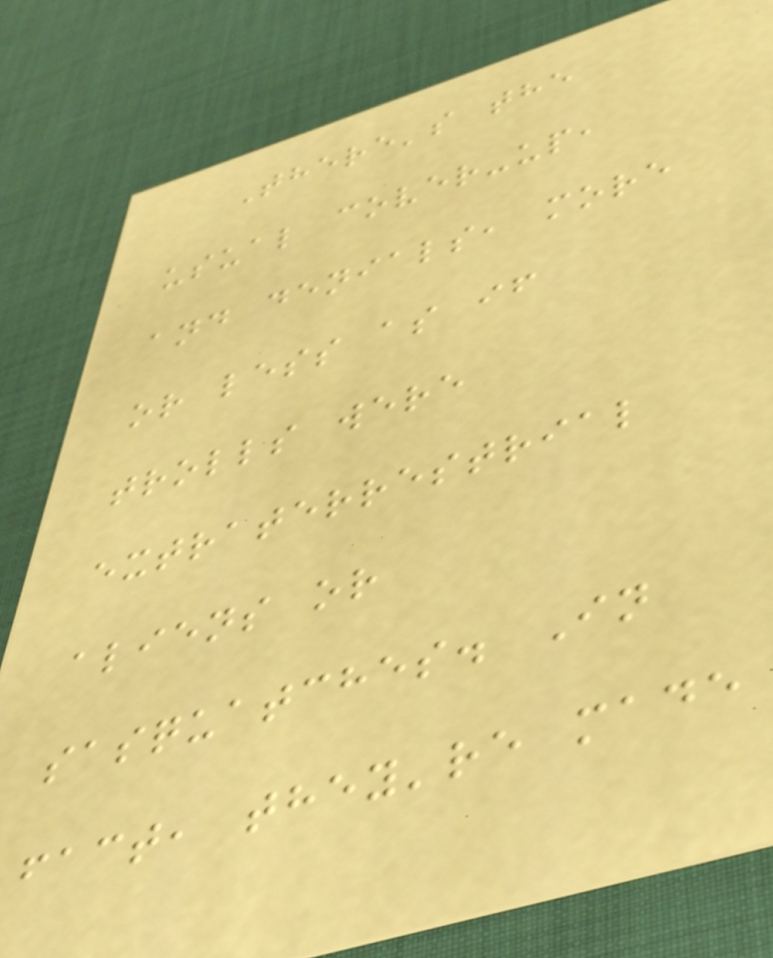There's the
usual cover-up,
and denials, more
or less as if
trolls were
extraterrestrial
aliens or
sasquatches. In
fact, they're made
